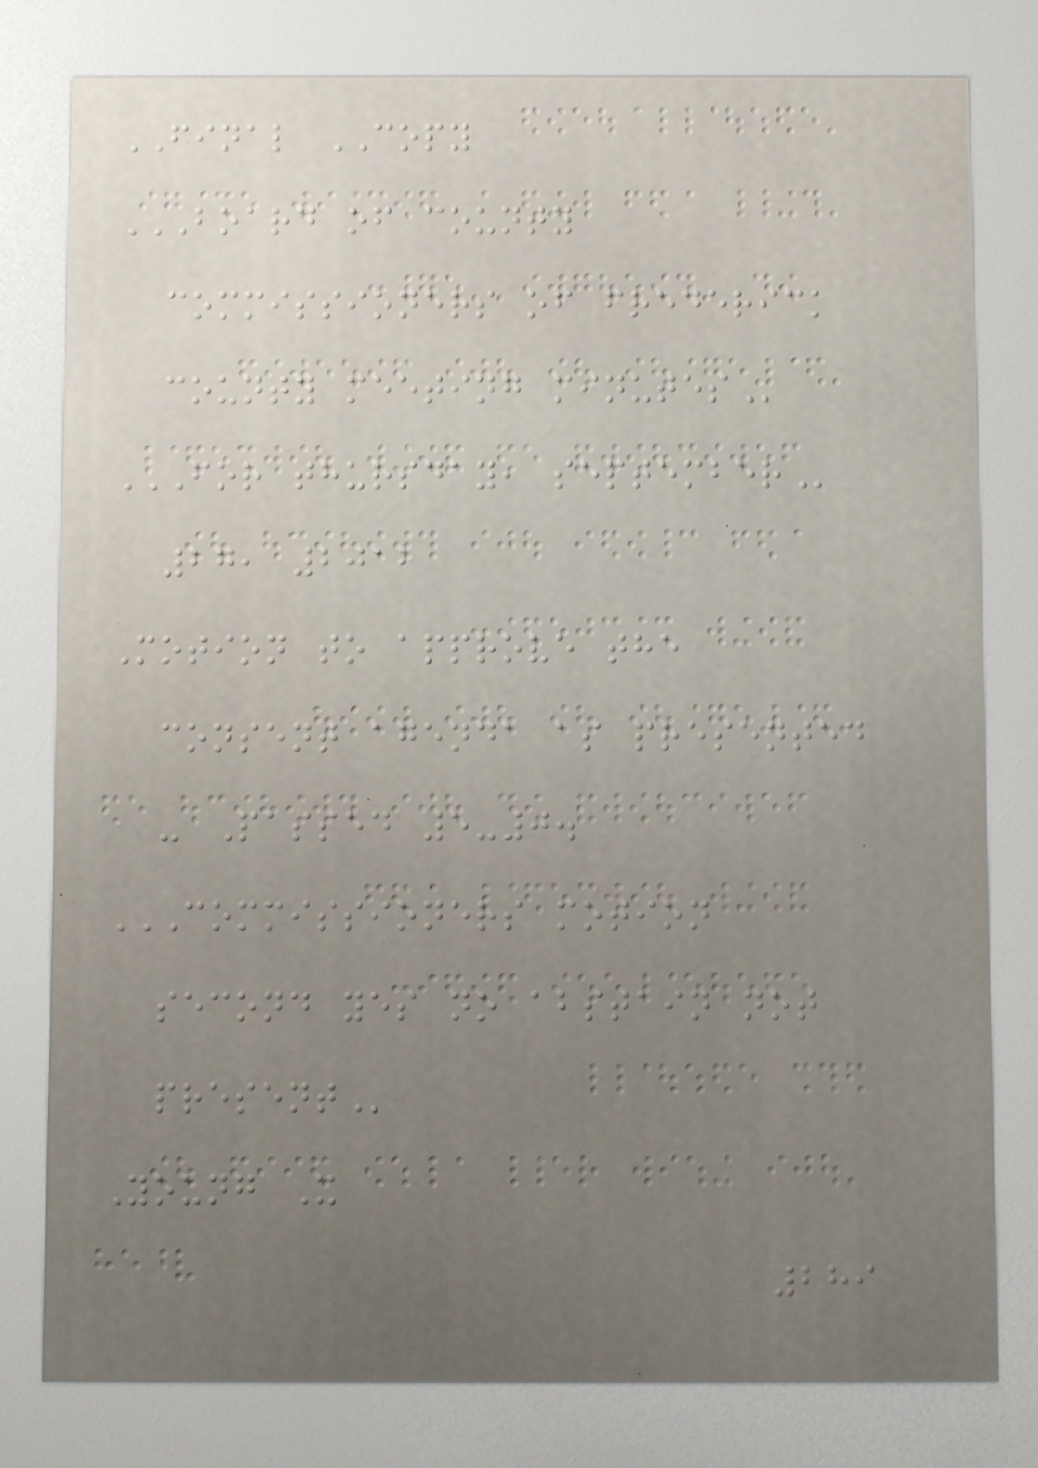FINAL COPY
BOARD OF COUNTY
COMMISSIONERS OF FREDERICK
COUNTY MEETING MINUTES
FOR THURSDAY, SEPTEMBER
27, 2012
Motion to approve the
consent agenda as presented
- Passed 5-0.
COMMISSIONERS MOTION
SECOND YES NO ABSTAIN NOT
PRESENT
Young X
289
